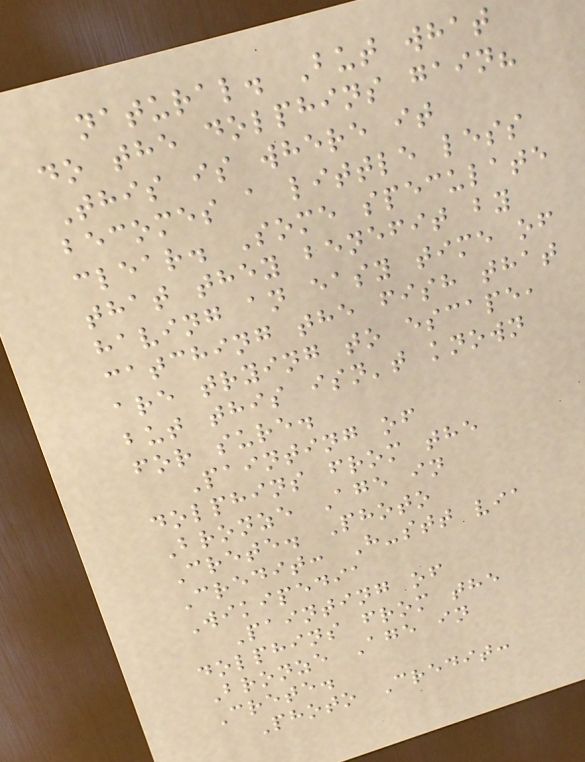natural. But what
do the dolphins gain?
This is where it
becomes a little less
clear. Some speculate
that they benefit by
having an easy time of
catching the fish that
are trying to escape,
but this isn't known
for sure.
Painting of
dolphins from the
Bronze Age in
Crete. Photo
Credit: H-stt via
Wikipedia
Painting of
dolphins from the
Bronze Age in
Crete.
Photo Credit:
